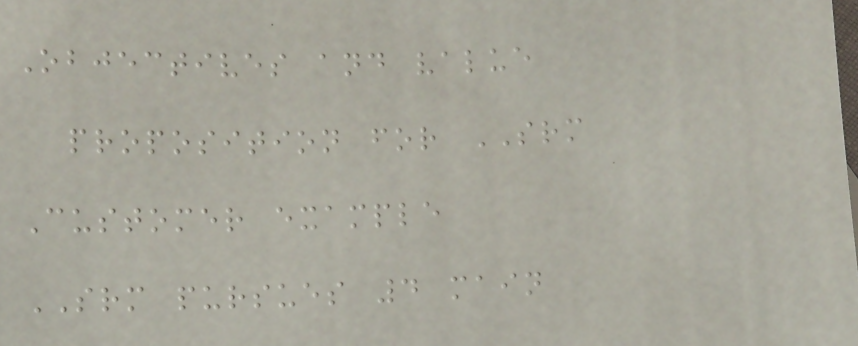Objectives and value
proposition for SRM
Customer example
SRM pursues 4 main
